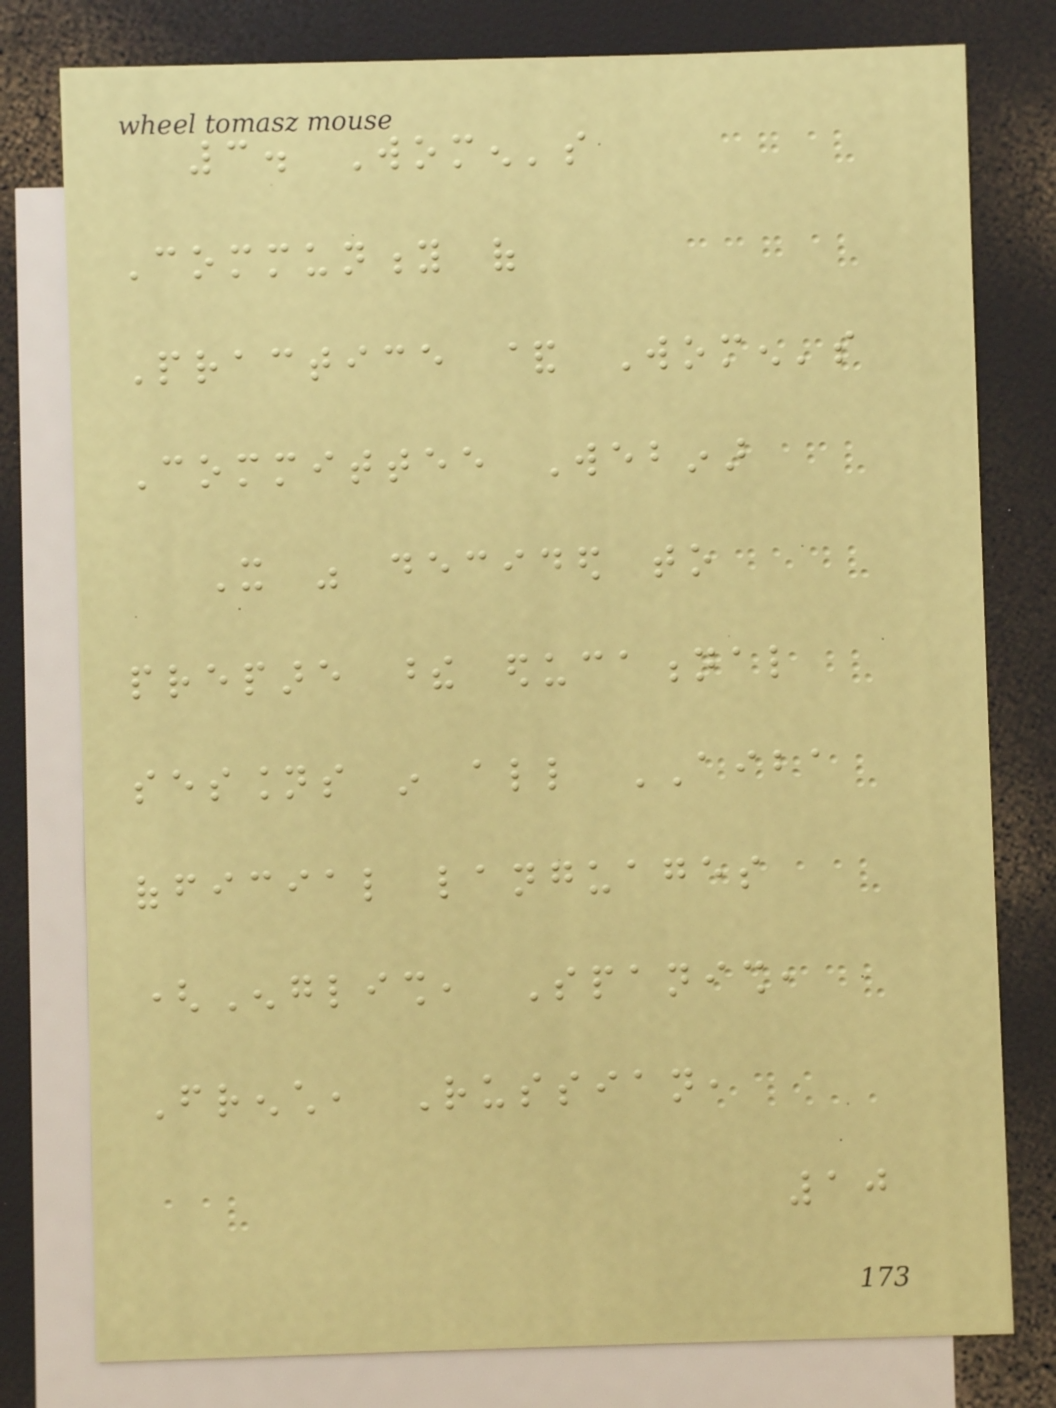3. Women's
Community of
Practice & Women's
Committee Webinar
It was decided to
prepare these educational
sessions in all AIBA
official languages
(English, Spanish,
French, Russian,
10
